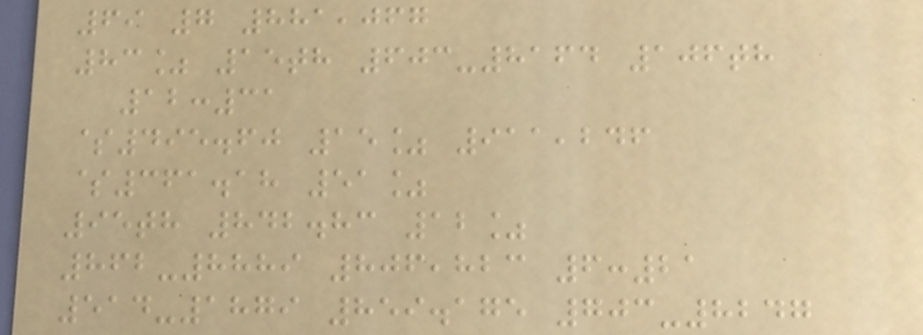69 7 881,067
83% 15th 603-8164 106th
12:31
$495.60 15% 911,246
$361.18 51%
95th 842.83 12%
862-8889 806,823 6:21
514-1879 859.175 703-8247
